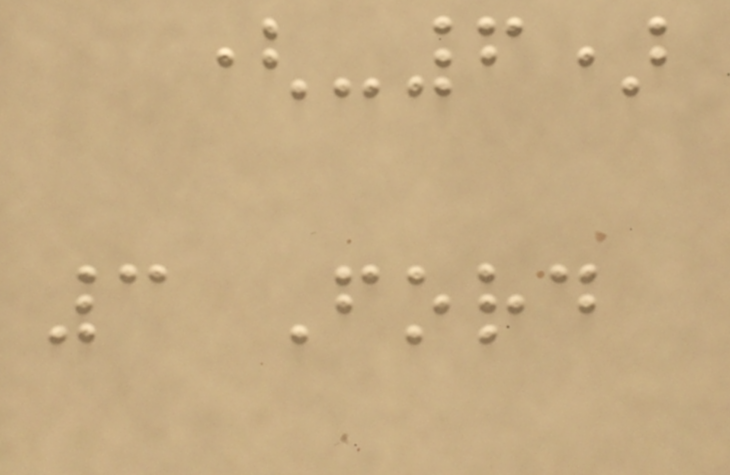(-6)
3 Ford
